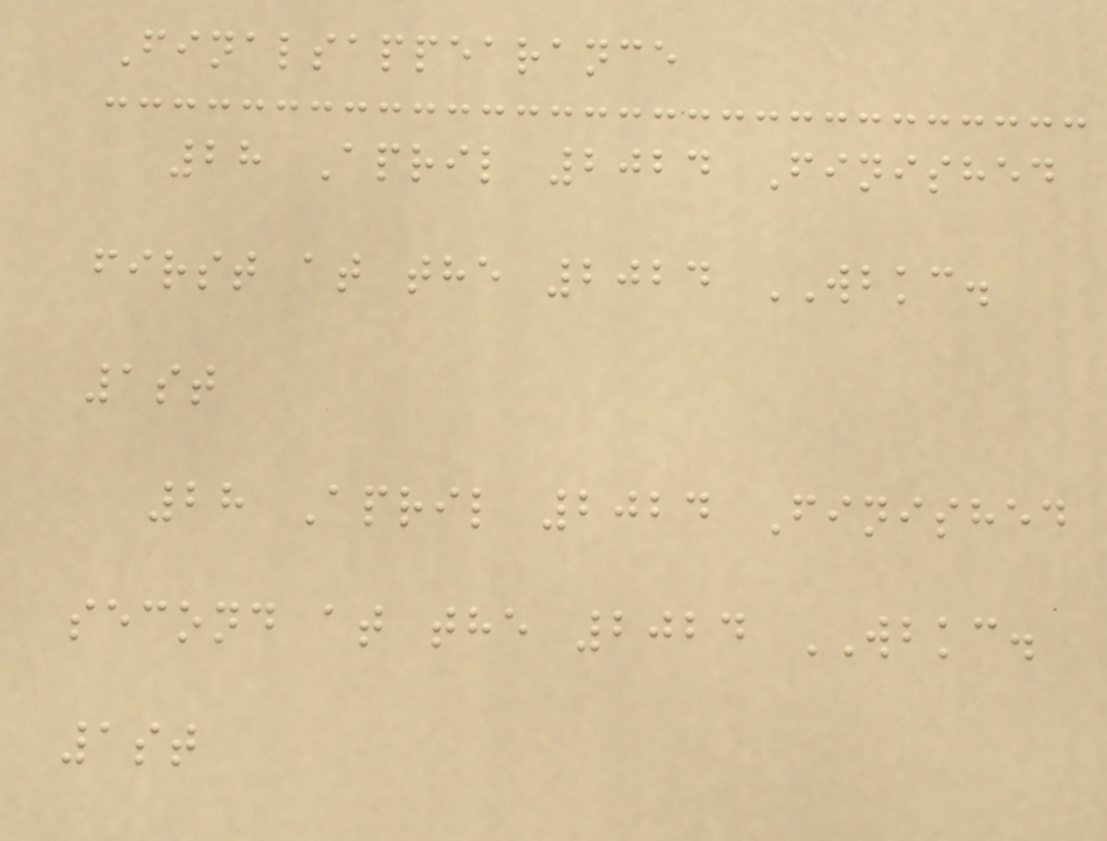Finalsappearance
28 April 2024 Finished
first at the 2024 WBKC.
1st
28 April 2024 Finished
second at the 2024 WBKC.
1st
